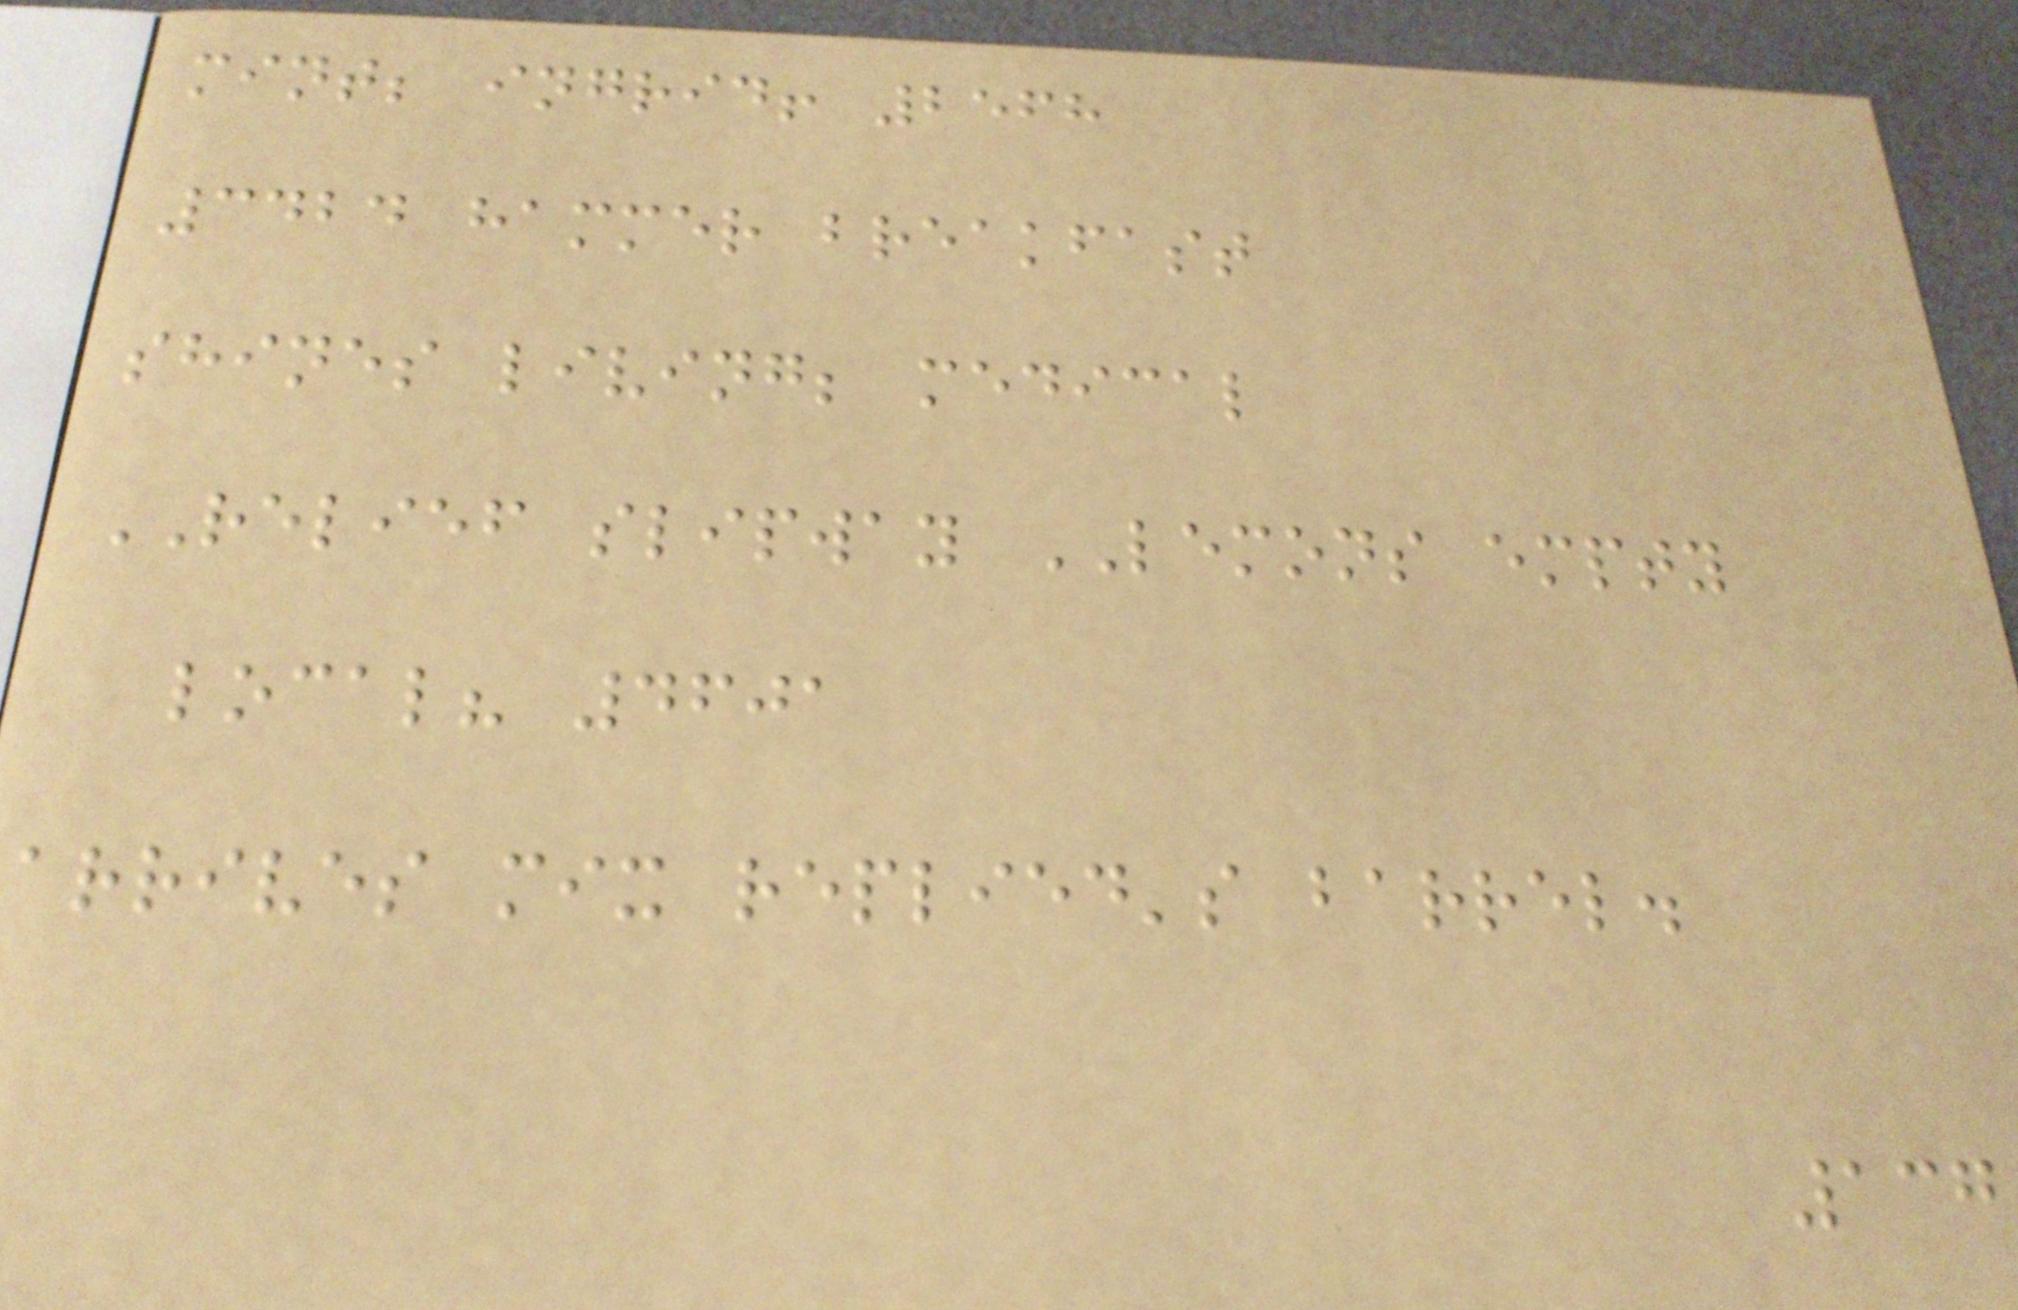mint; ingrid! 2568
3424 hammer breakfast
shines living; medical
RELIEF slipway LEMONS empty
local? 4601
arrives mix replied's barrel.
137
